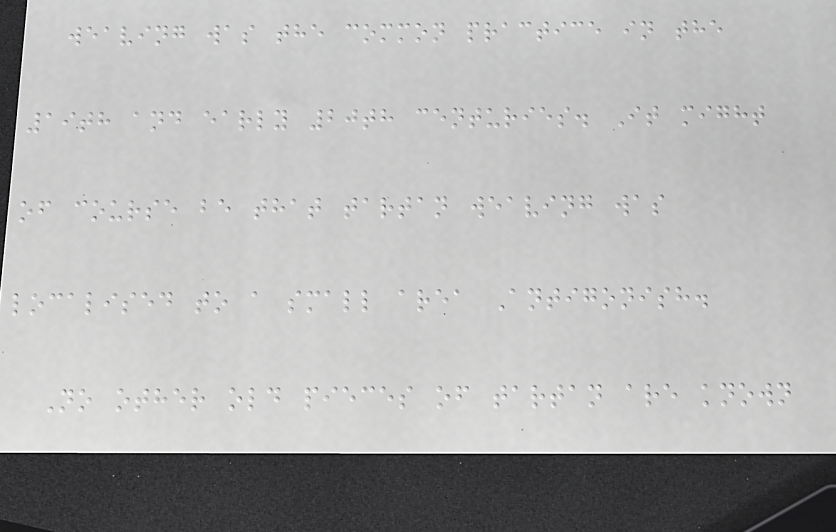weaving was the common practice in the
19th and early 20th centuries. It might
of course be that tartan weaving was
localised to a small area Antigonish.
No other old pieces of tartan are known
